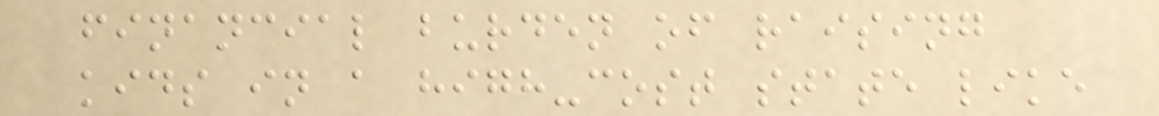financial burden of raising
kids in a high-cost state like
